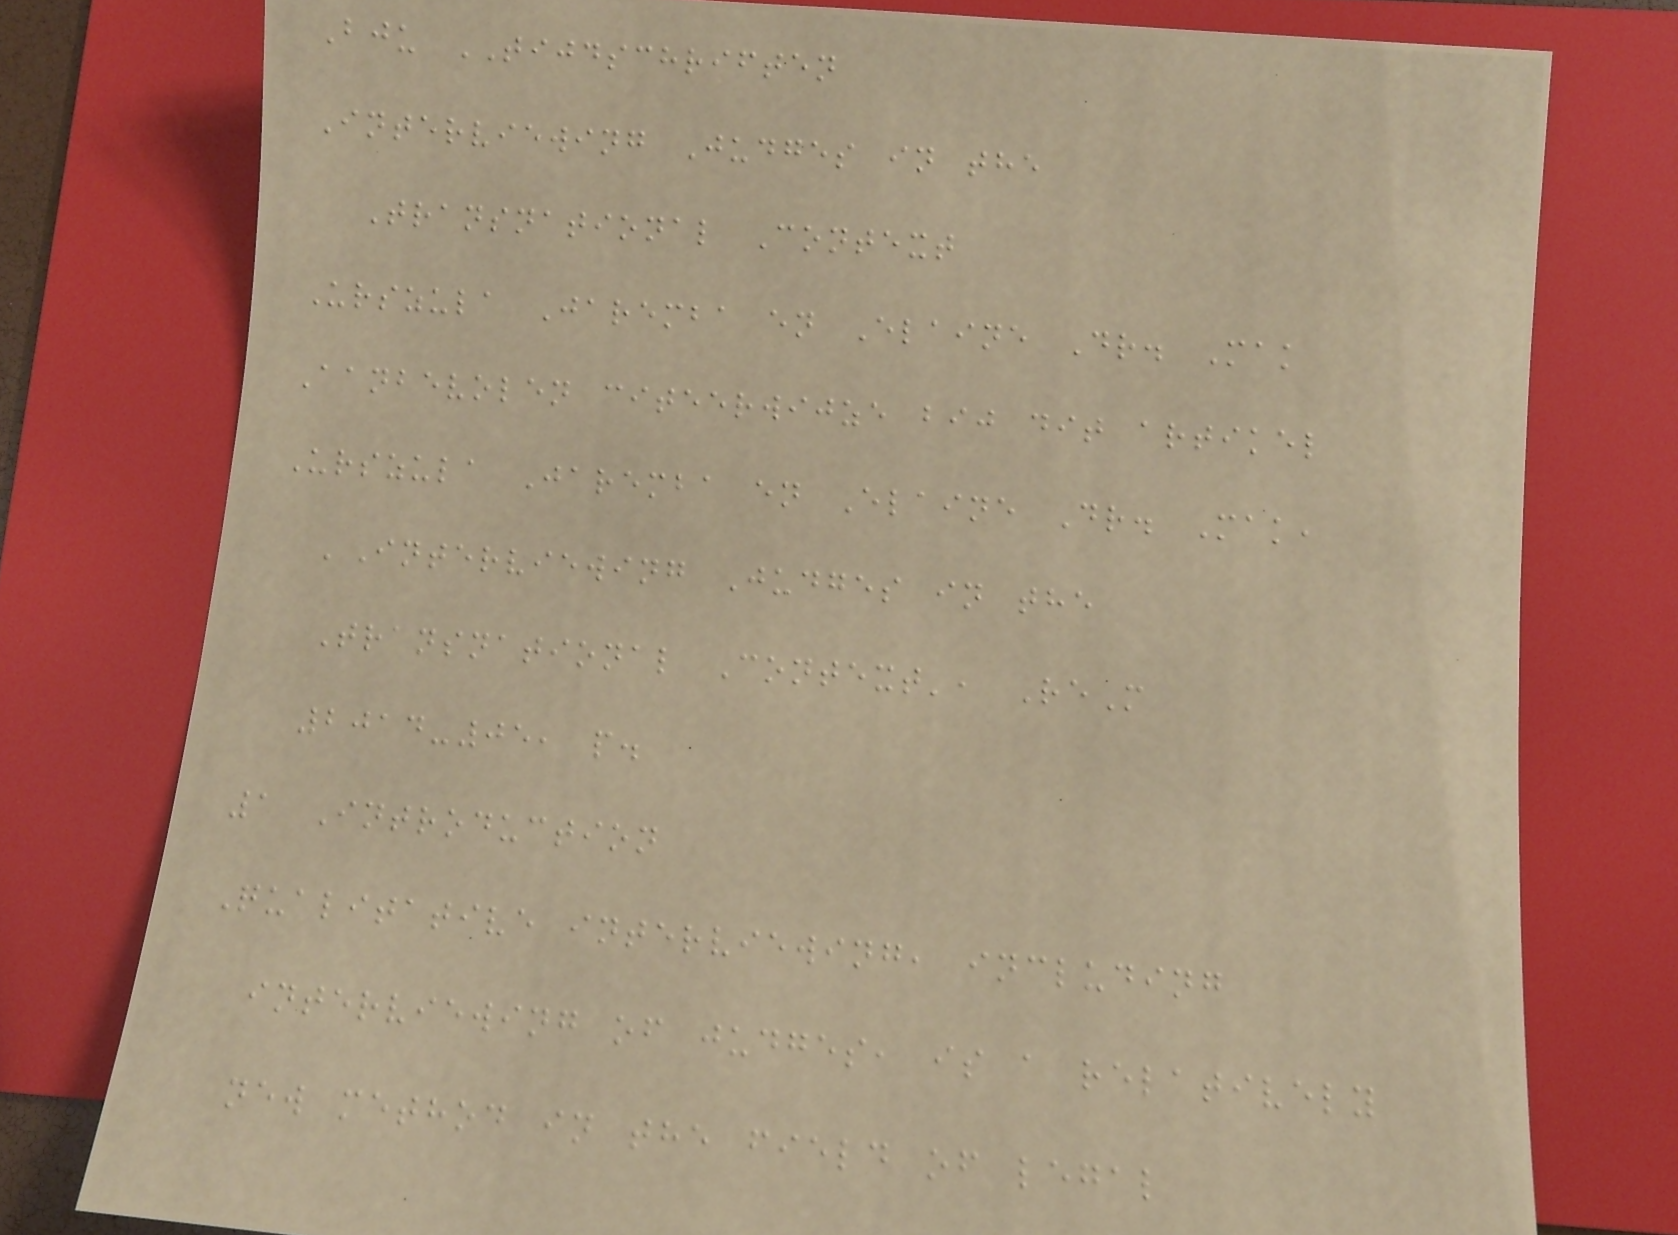Bju TIJDSCHRIFTEN
Interviewing Judges in the
Transnational Context
Urszula Jaremba en Elaine Dr. Mak
Aanbevolen citeerwijze bij dit artikel
Urszula Jaremba en Elaine Dr. Mak,
'Interviewing Judges in the
Transnational Context', ReM
2014-05, p.
1 Introduction
Qualitative interviewing, including
interviewing of judges, is a relatively
new method in the field of legal
